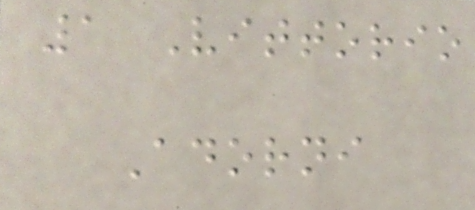1 Vittorio
Adorni
